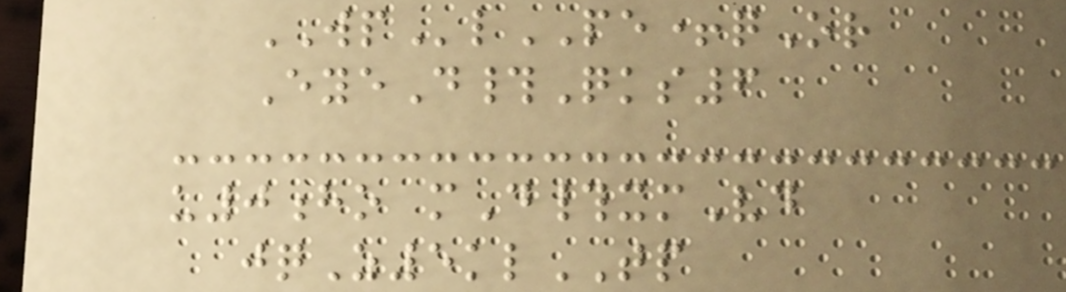WPlPE+qOr
EyeD#Qks6
u0ho mD#xmVd
jqZ5klTP
